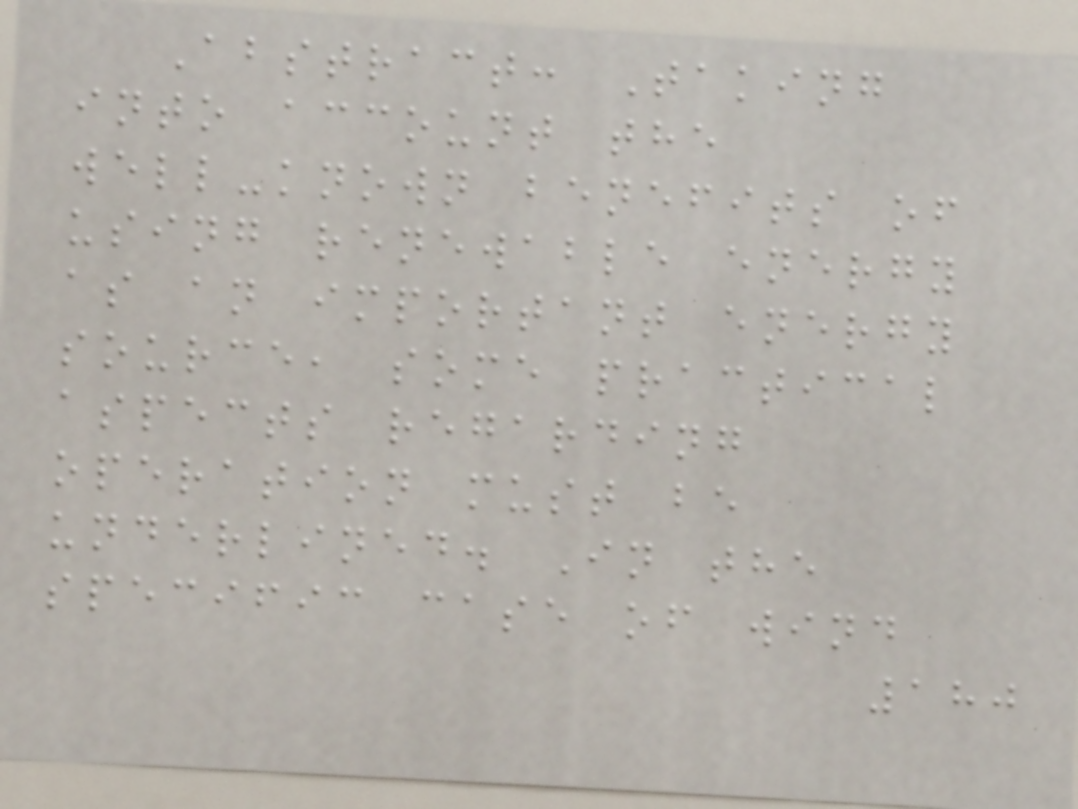Abstract: Taking
into account the
well-known benefits of
using renewable energy
as an important energy
source, some practical
aspects regarding
operation must be
underlined. In the
specific case of wind
180
